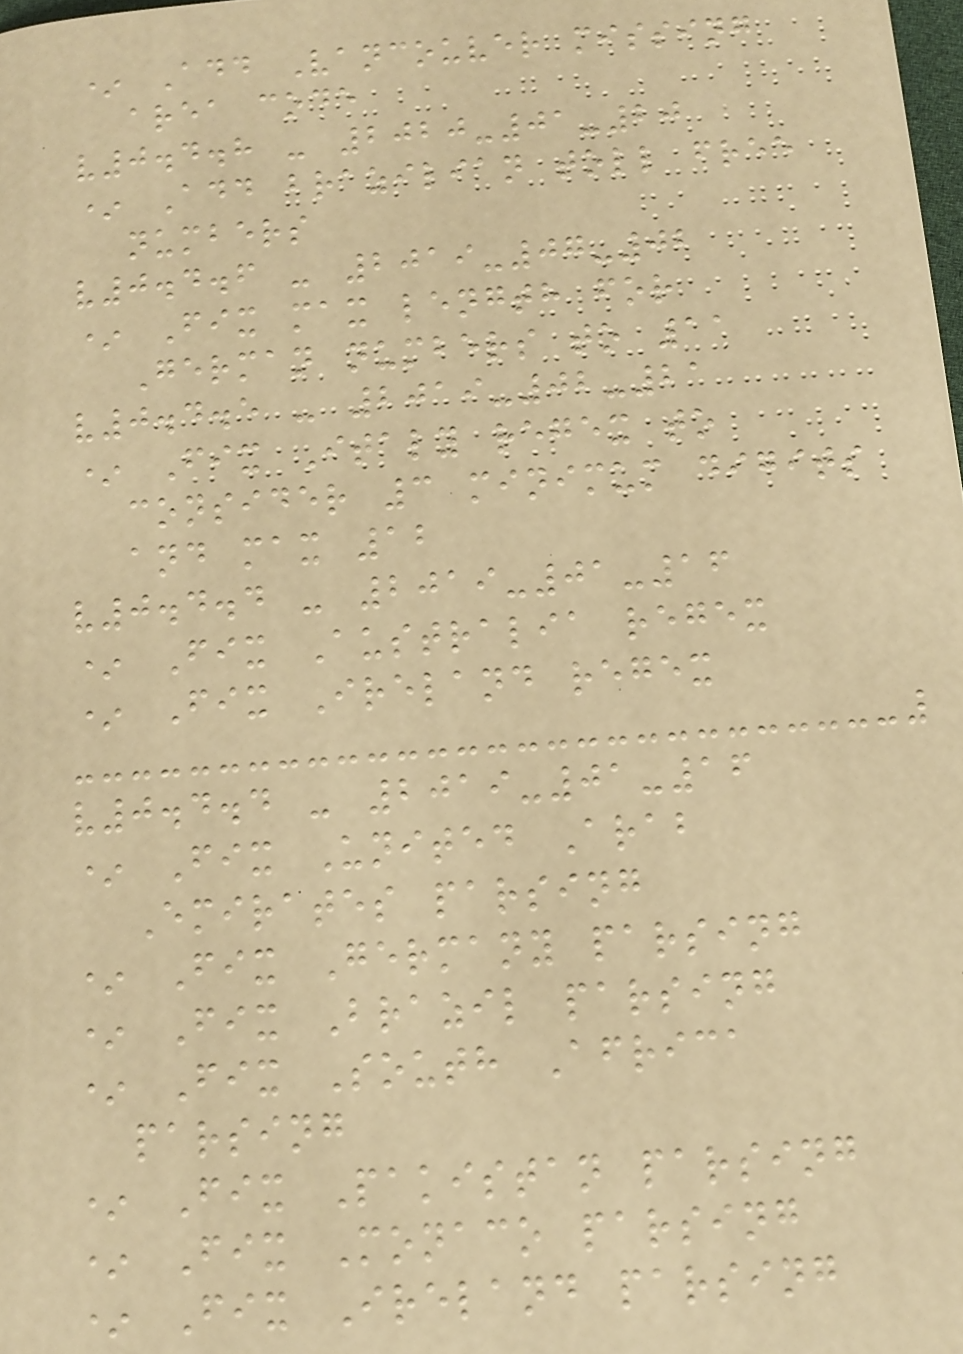* Add Vancouver missing
area code
v0.4.8 - 2020-01-20
* Add brazilian toll free
numbers
v0.4.6 - 2019-07-02
* Fix max length for
German numbers to 11
v0.4.5 - 2019-02-21
* Fix Italy regex to
consider 3 minimum digits
and max 12
v0.4.4 - 2019-01-16
* Fix Australia regex
* Fix Ireland regex
v0.4.4 - 2019-01-16
* Fix United Arab
Emirates parsing
* Fix Germany parsing
* Fix Brazil parsing
* Fix South Africa
parsing
* Fix Pakistan parsing
* Fix Monaco parsing
* Fix Ireland parsing
